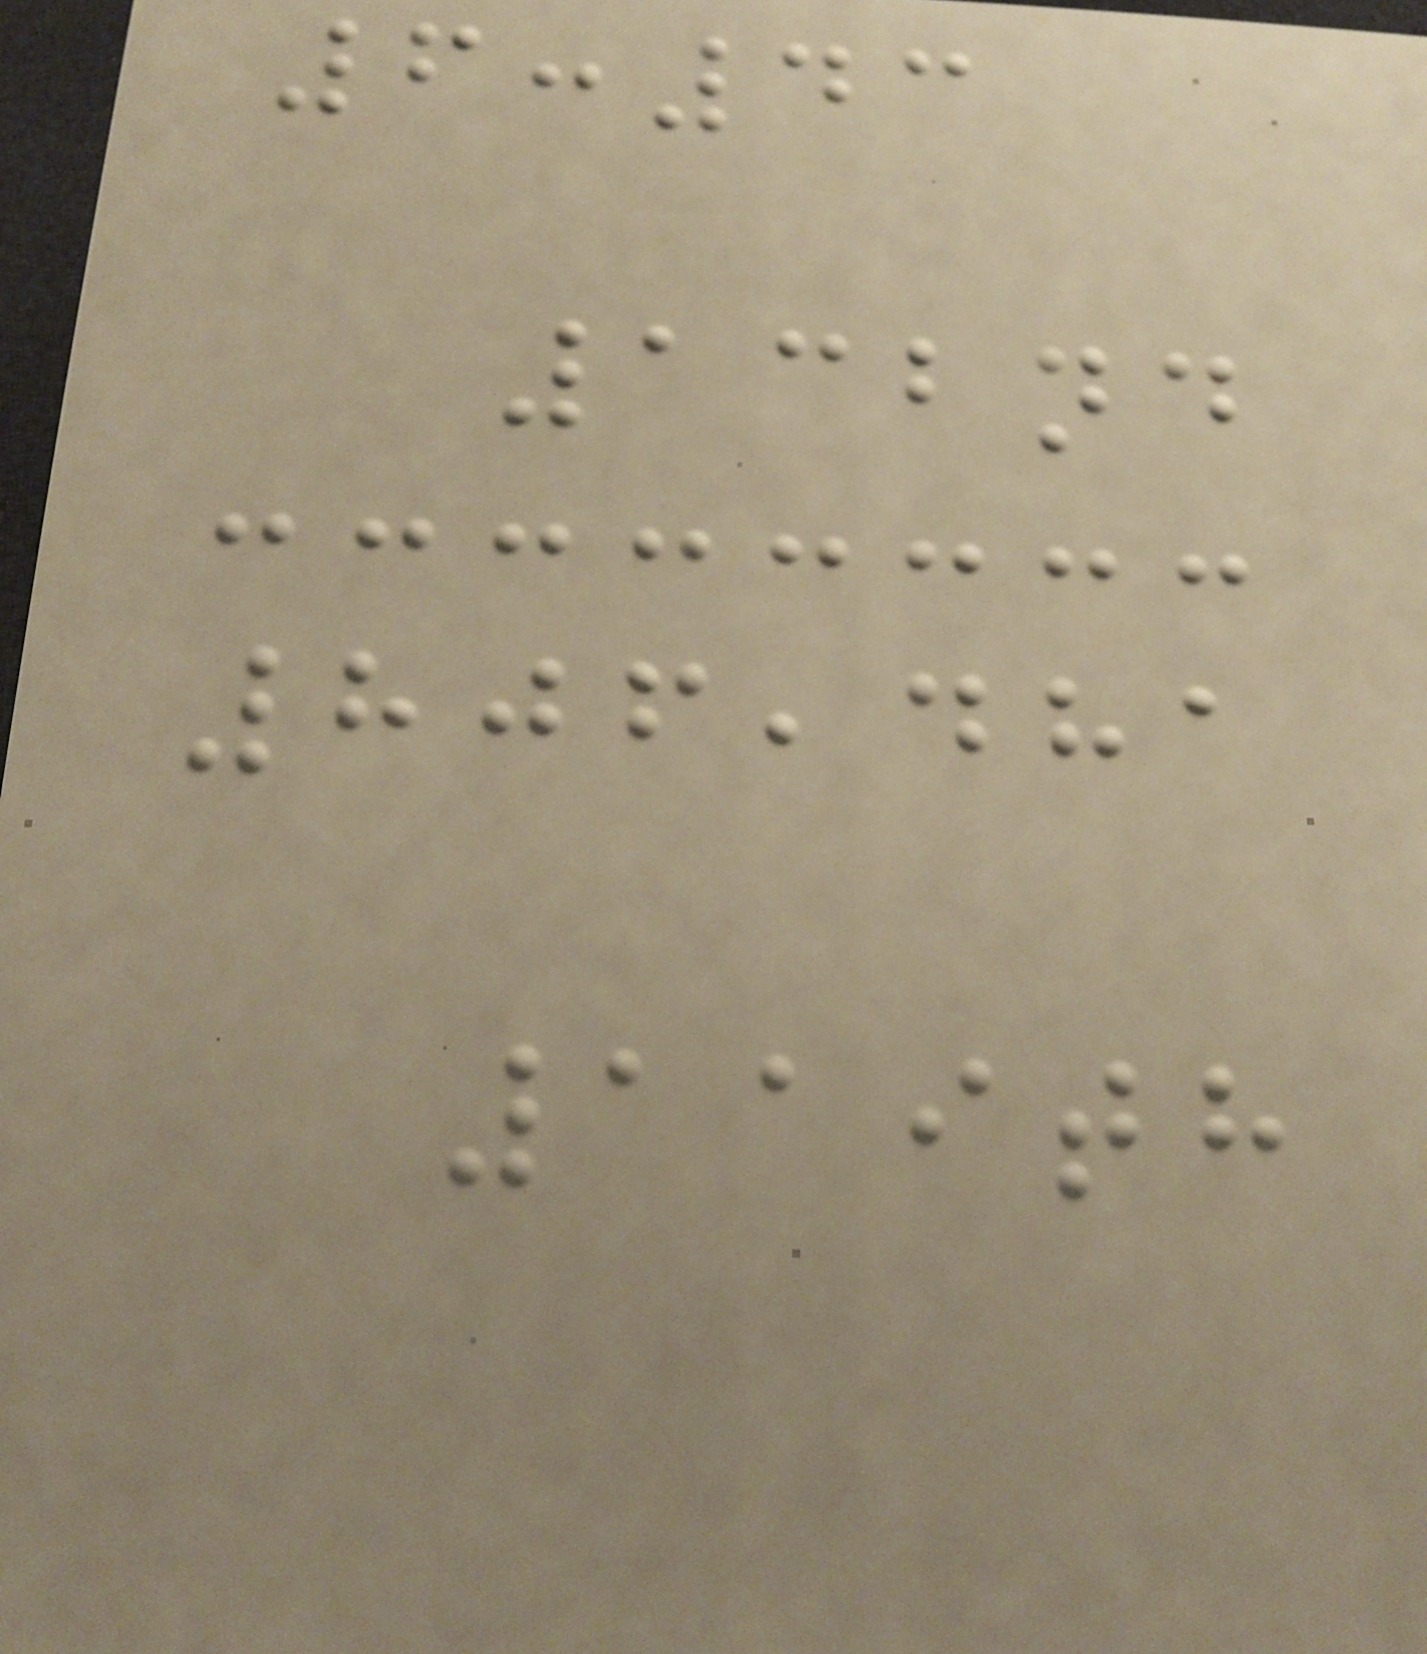6:43
132nd
806,481
119th
